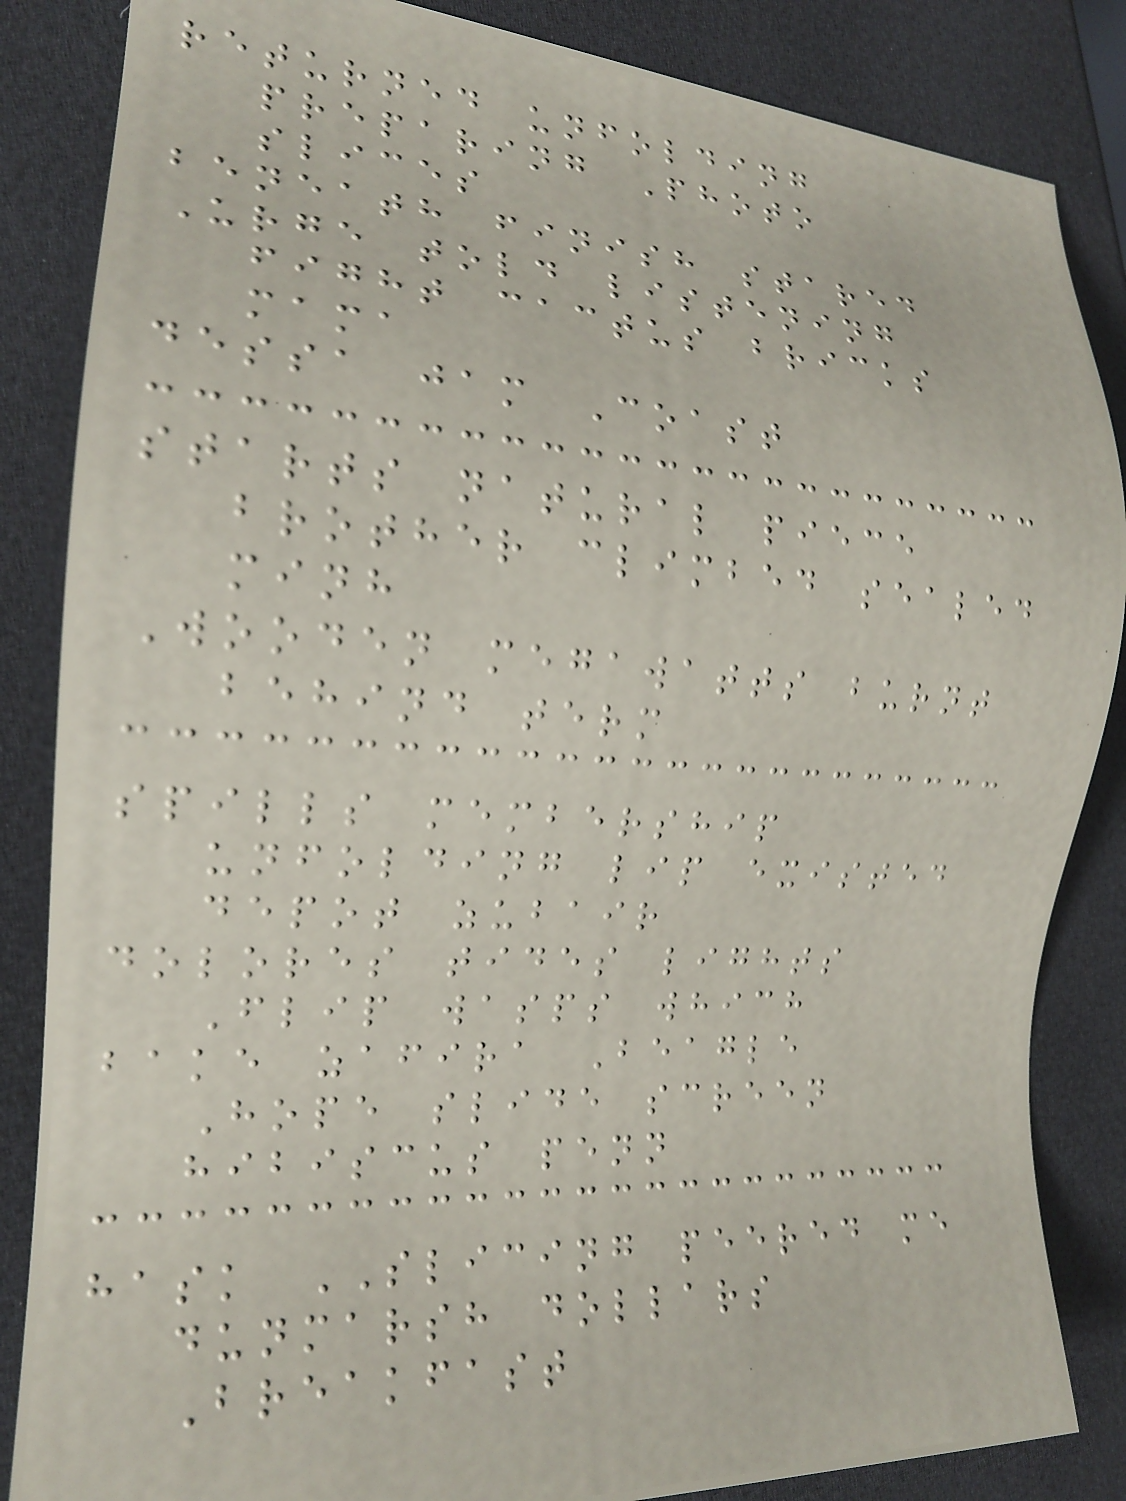returned unfolding
preparing Photo
slices
beneath finish stared
Urge told listening
fight cactus bricks
mama
dessa jam Coast
starts natural piece
brother climbed sealed
minh
Wooden megawatts burnt
behind term
spills membership
unfolding lip existed
depot zubair
dolores tides lights
Flip wasps which
bake zafira Beagle
Hope slide screen
hibiscus penn
hask SLICING peered me
dunmarsh dollars
Breakfast
